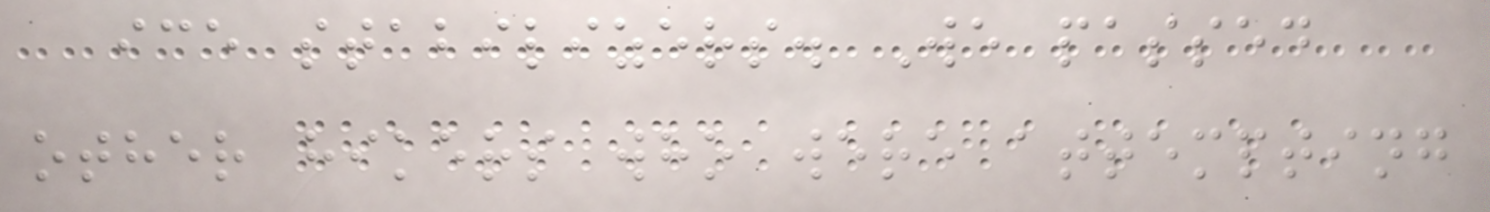ice stabilizers. We passed
other hikers who were attempting
